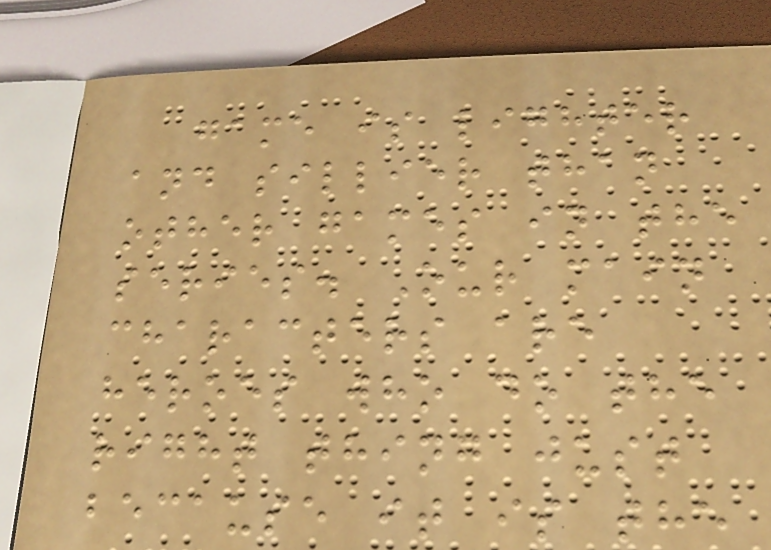game is lighter
and sillier than
other games in the
series. Our main
characters are
heroes who do the
right thing just
because it is the
